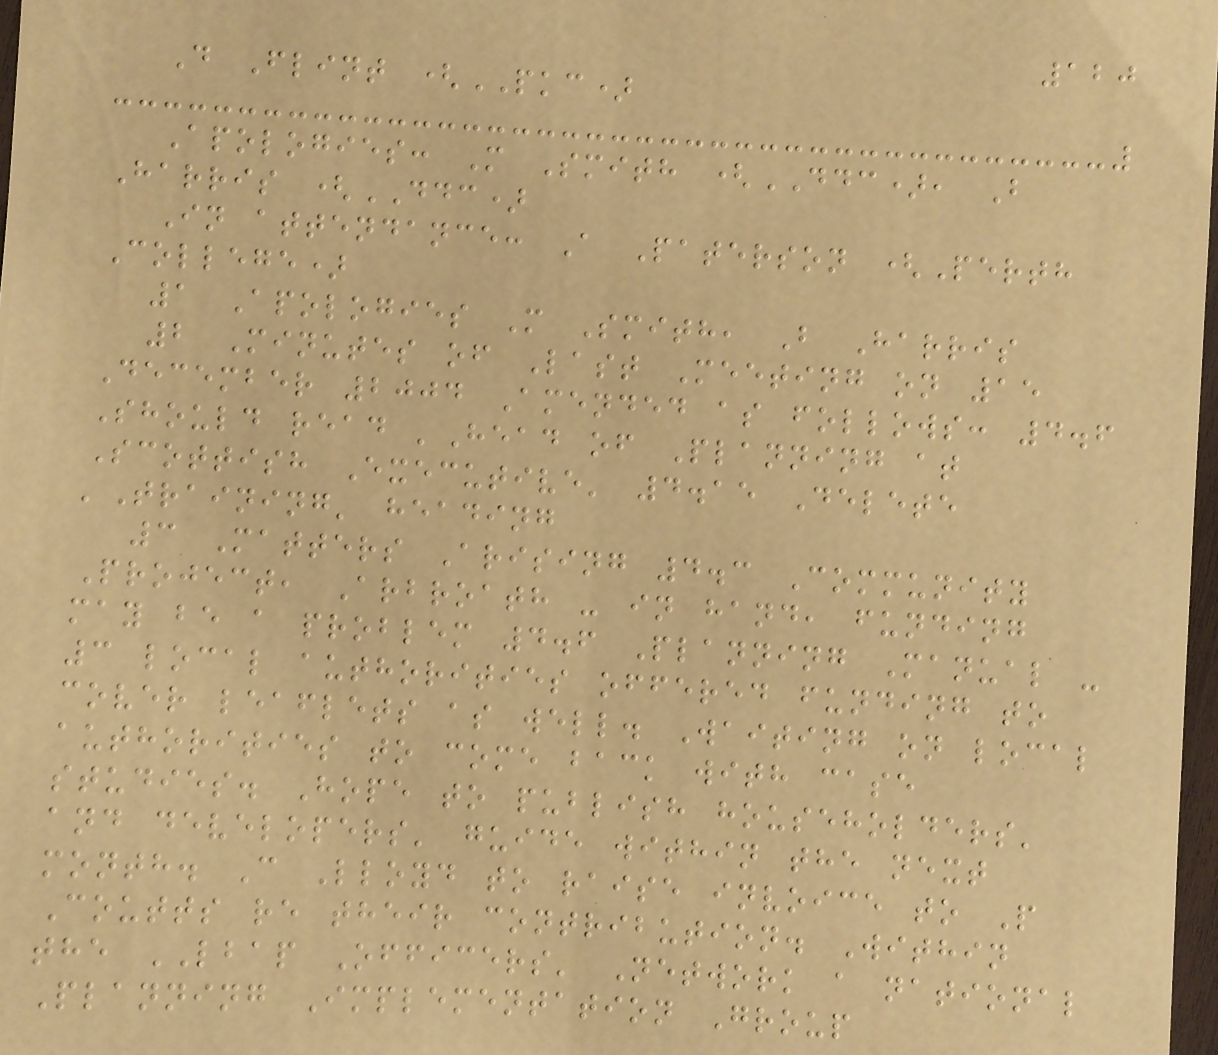120
D Flint (PKC)
Apologies: M Smith (DDC), B
Harris (DDC)
In attendance: A Paterson (Perth
College)
1 Apologies M Smith, B Harris
2 Minutes of Last Meeting on 15
December 2004 Amended as follows: 4.6
Should read 'Head of Planning at
Scottish Executive' 4.15 Delete
'Training' heading
3 Matters Arising 4.3 Community
Project, Arbroath - in hand, funding
may be a problem 4.6 Planning Manual -
3 local authorities offered funding to
cover leaflets as well. Waiting on local
authorities to come back with case
studies. Hope to publish householders'
and developers' guide within the next
month. C Lloyd to raise invoice to P
Coutts re their contribution. Within
the LBAP Officers' Network a national
Planning Implementation Group
